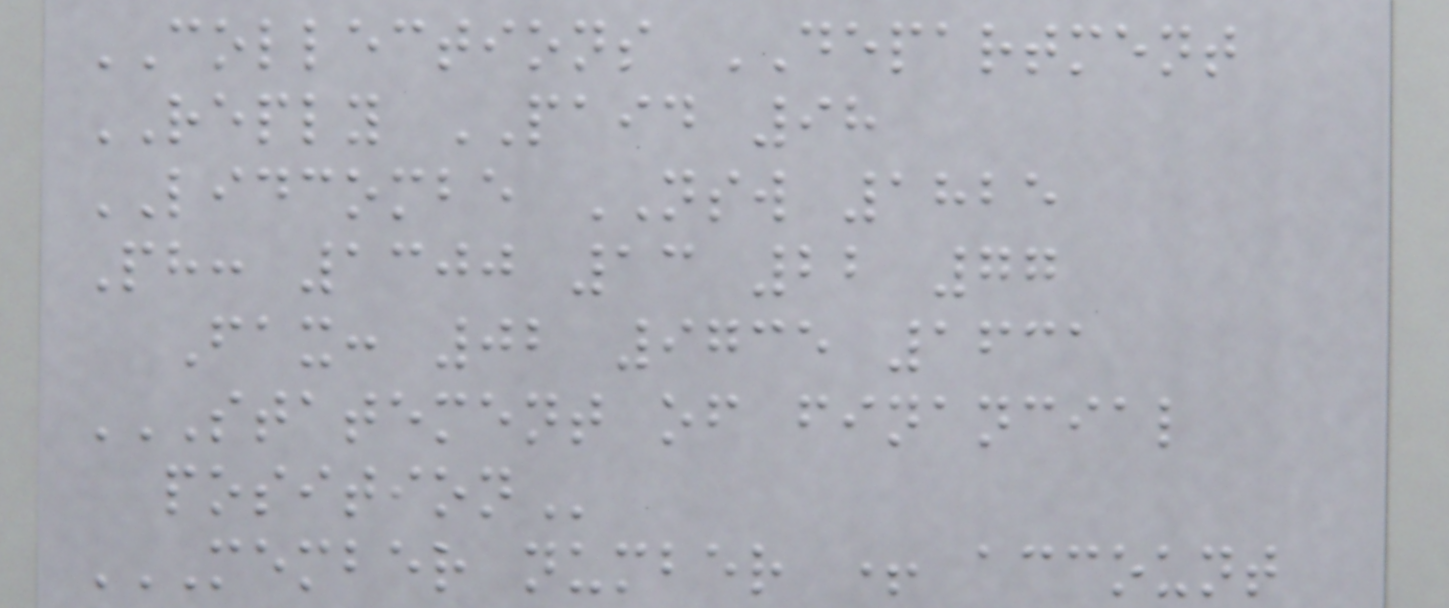COLLECTIONS DEPARTMENT
REPLY PAID 98
LIDCOMBE NSW 1825
Ph: 1300 13 22 77
Fax: 02 9735 1631
STATEMENT OF FINANCIAL
POSITION
MEMBER NUMBER + ACCOUNT
